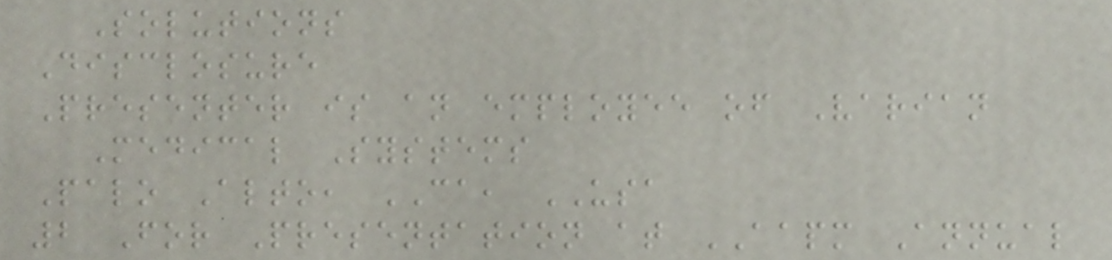Solutions
Disclosure
Presenter is an employee of Varian
Medical Systems
Palo Alto, CA, USA
2 For Presentation at AAPM Annual
